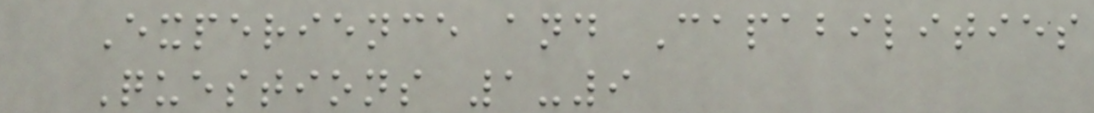Experience and Capabilities
Questions 1-9
